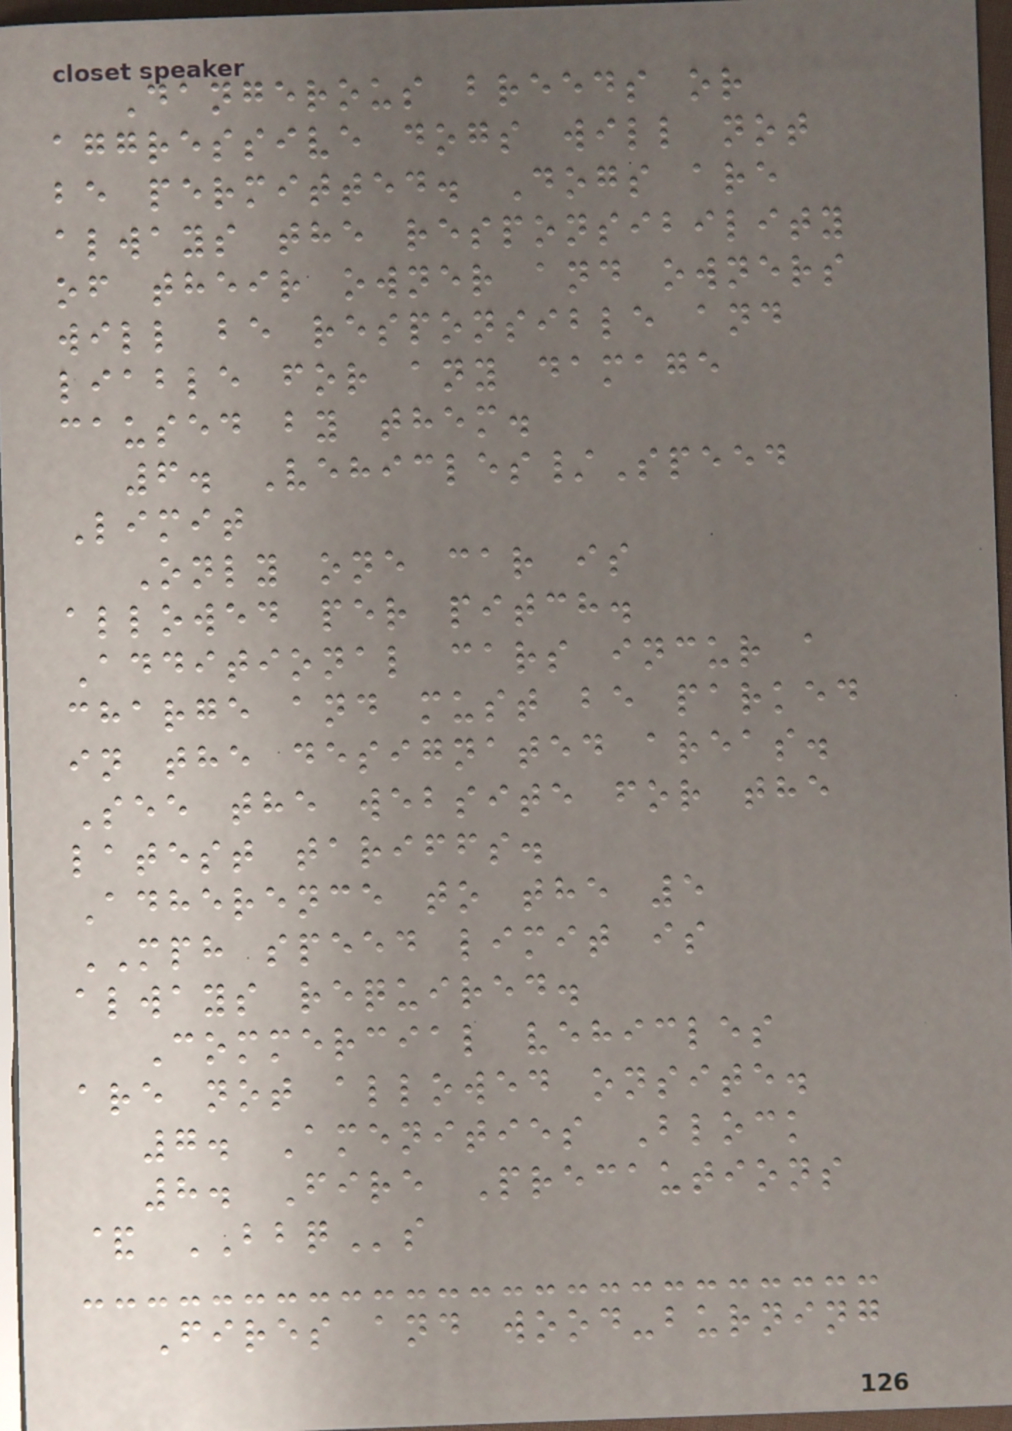Dangerous breeds or
aggressive dogs will not
be permitted. Dogs are
always the responsibility
of their owner and owners
will be responsible and
liable for any damage
caused by them.
6. Vehicles/Speed
Limit
Only one car is
allowed per pitch.
Additional cars incur a
charge and must be parked
in the designated areas.
See the website for the
latest tariffs.
Adherence to the 5
MPH speed limit is
always required.
Commercial vehicles
are not allowed onsite.
7. Amenities Block
8. Fire Precautions
& BBQs
Fires and wood-burning
